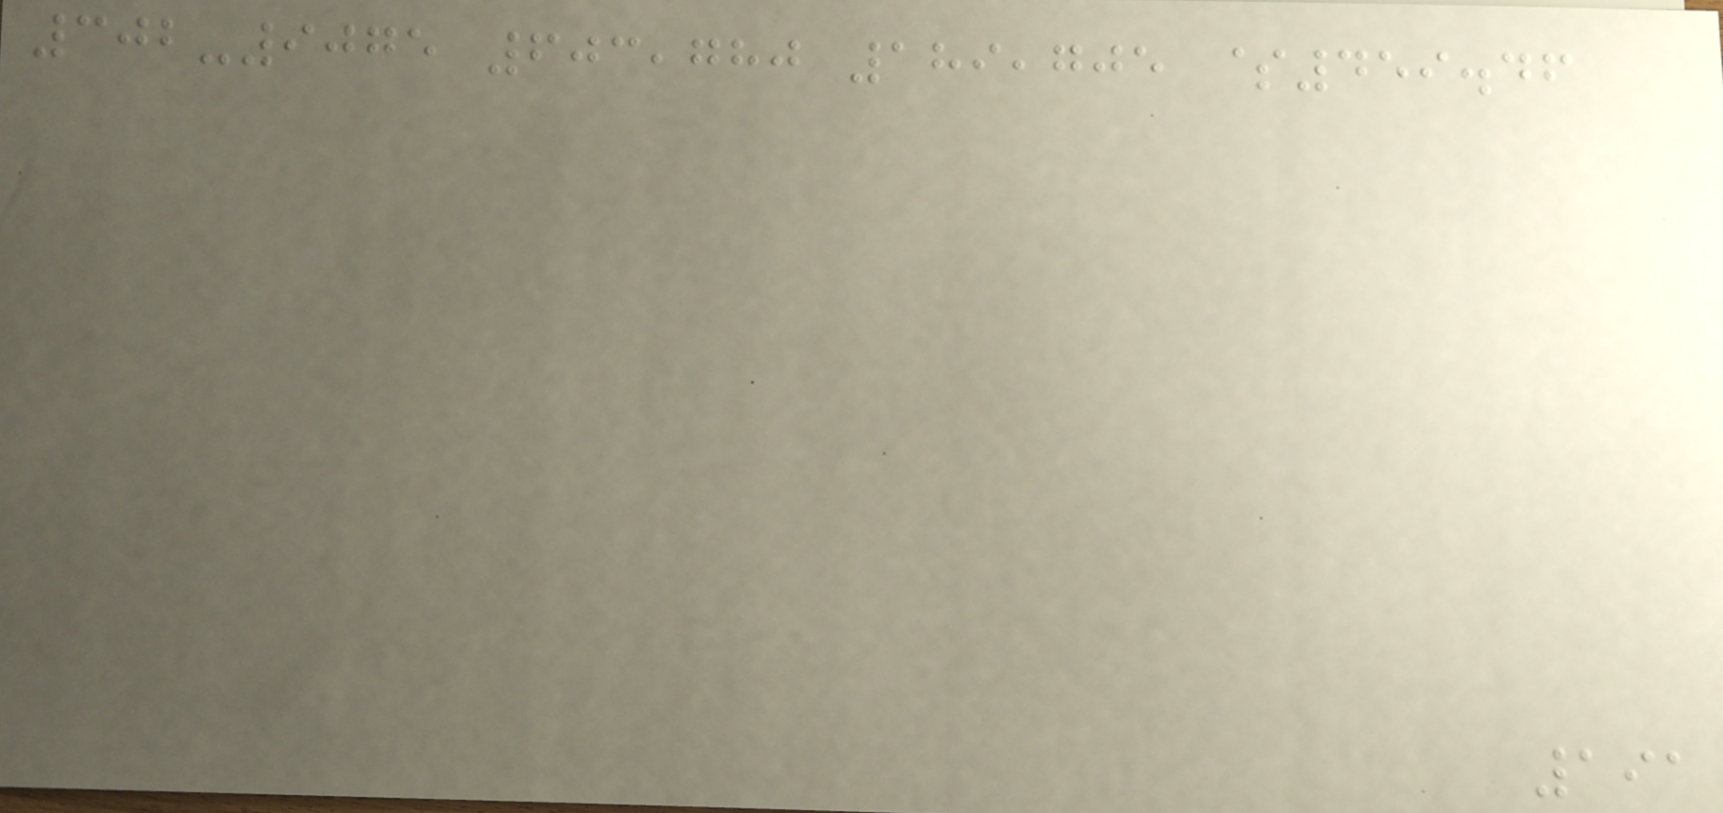302-9075 603,780 189,705 $459.46
191
